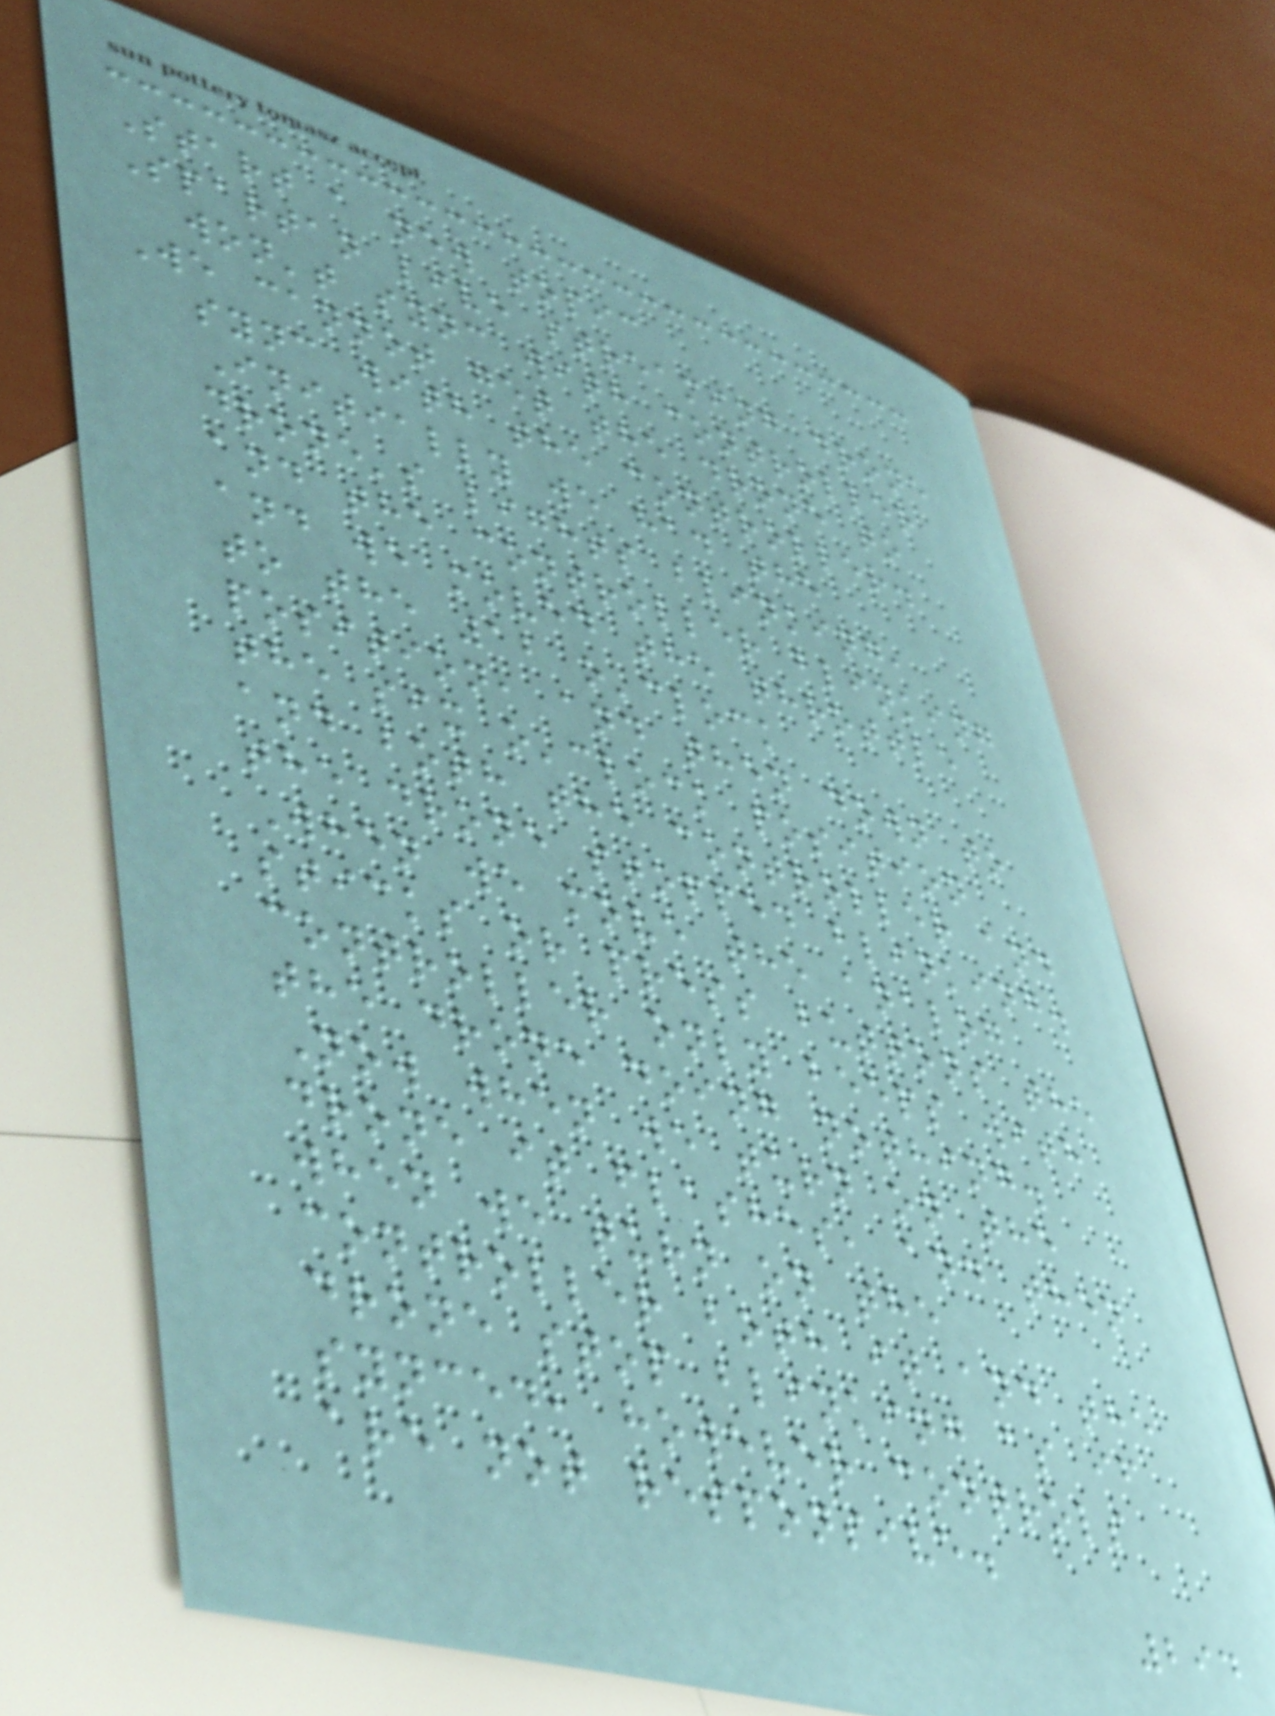Start a new topic
Spartan live streaming drone
won't sync with controller
We cannot get the drone to
sync with the controller.
Initially we had the
drone's lights blinking,
and the controller blinking
and we moved the throttle
to the 12 o'clock
position, and then down to
the six o'clock position
and both the controller and
the drone stopped blinking.
When we move the analog
sticks or press buttons the
controller only beeps with
the drone doing nothing.
Now when we turn on the
drone it flashes, and then
when we turn on the
controller both it and the
drone stop blinking as if
synced, however controls
are not responsive.
294
